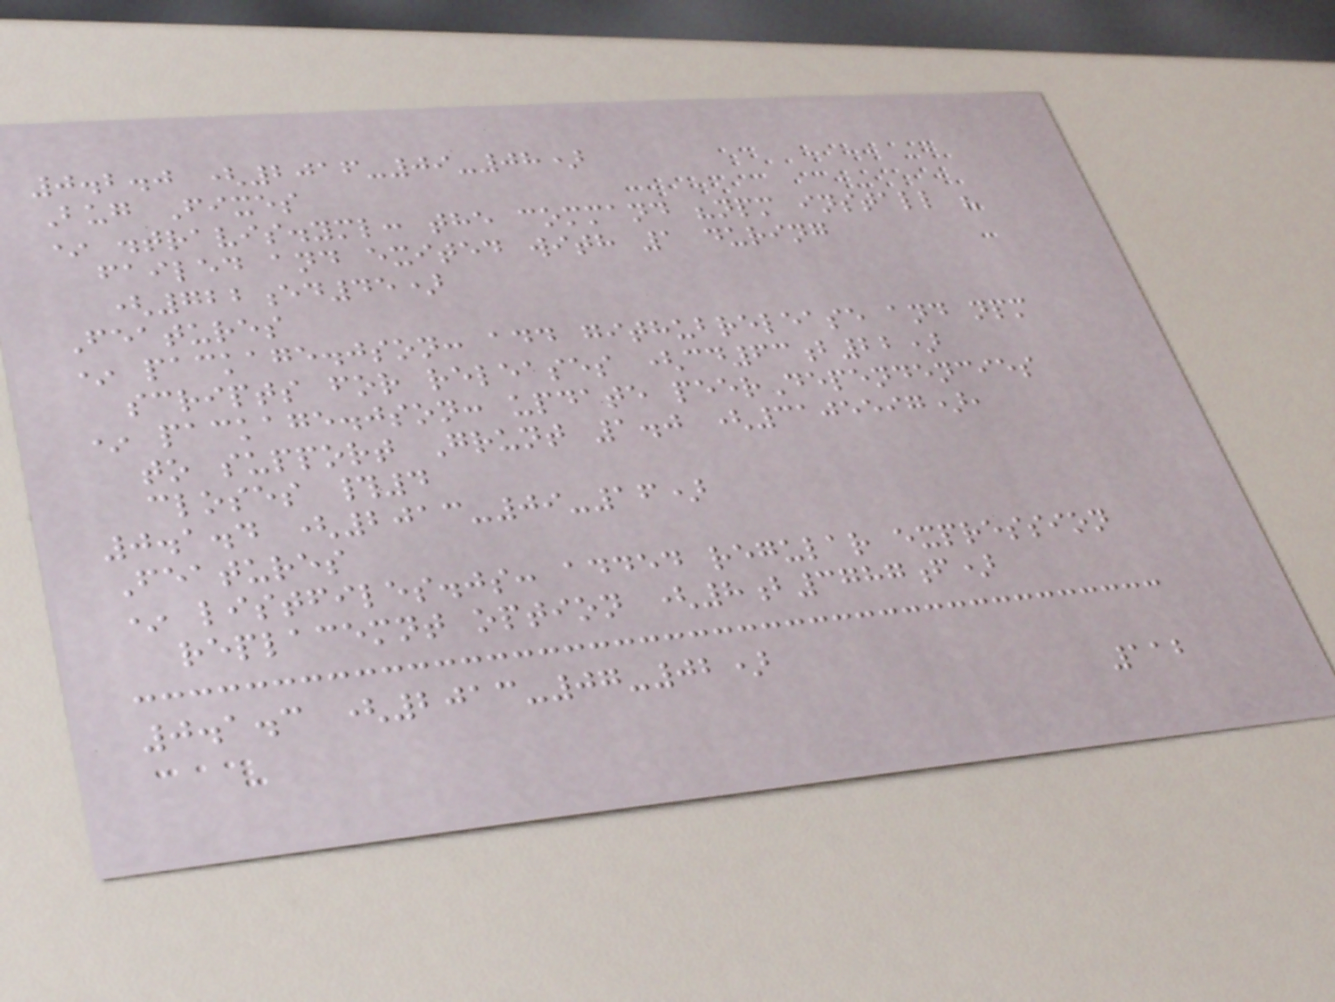0.2.0 (2016-09-08)
Bug Fixes
* .travis.yml: the command "npm install "
failed and exited with 1 during
(722ed45)
Features
* package.json: add githubrelease and npm
scripts for releases (cd63b22)
* package.json: update peerDependencies
to support Grunt 1.0 (3105597),
closes #4
0.1.4 (2013-09-16)
Features
* listfiles.js: added regular expression
replacemnt option (8b3787f)
0.1.3 (2013-07-02)
112
